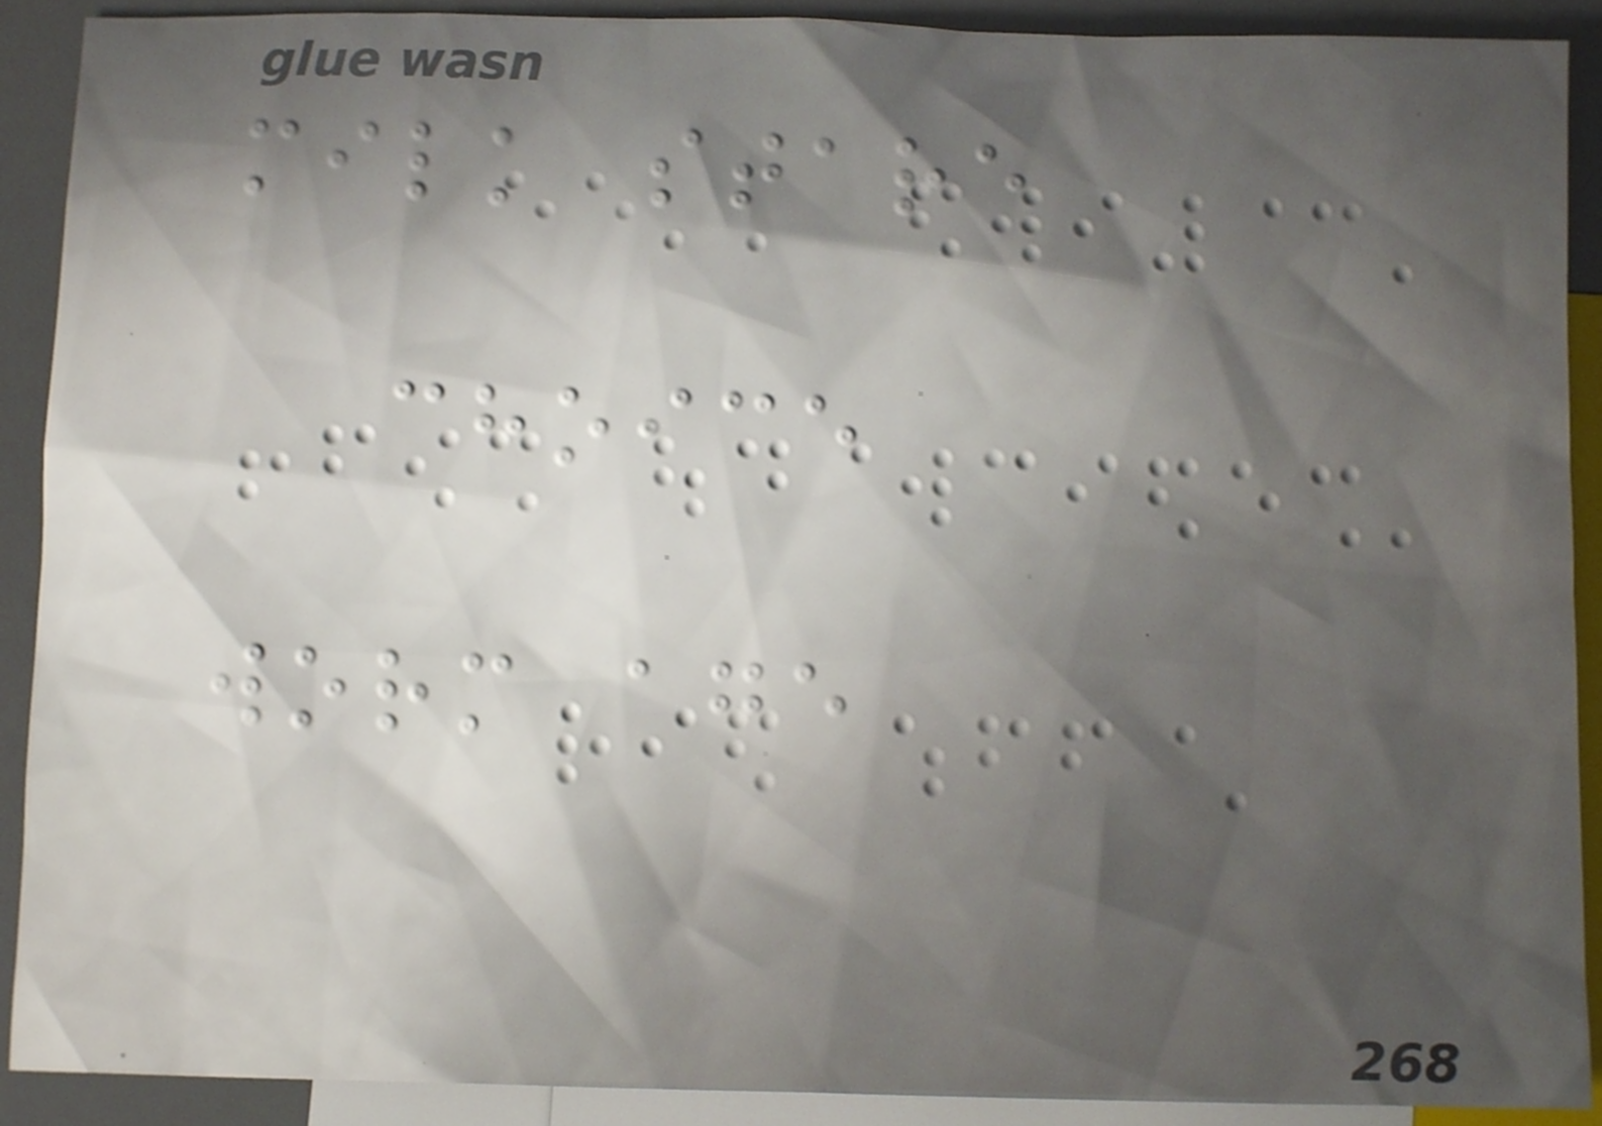milk stare
choice
worm age
